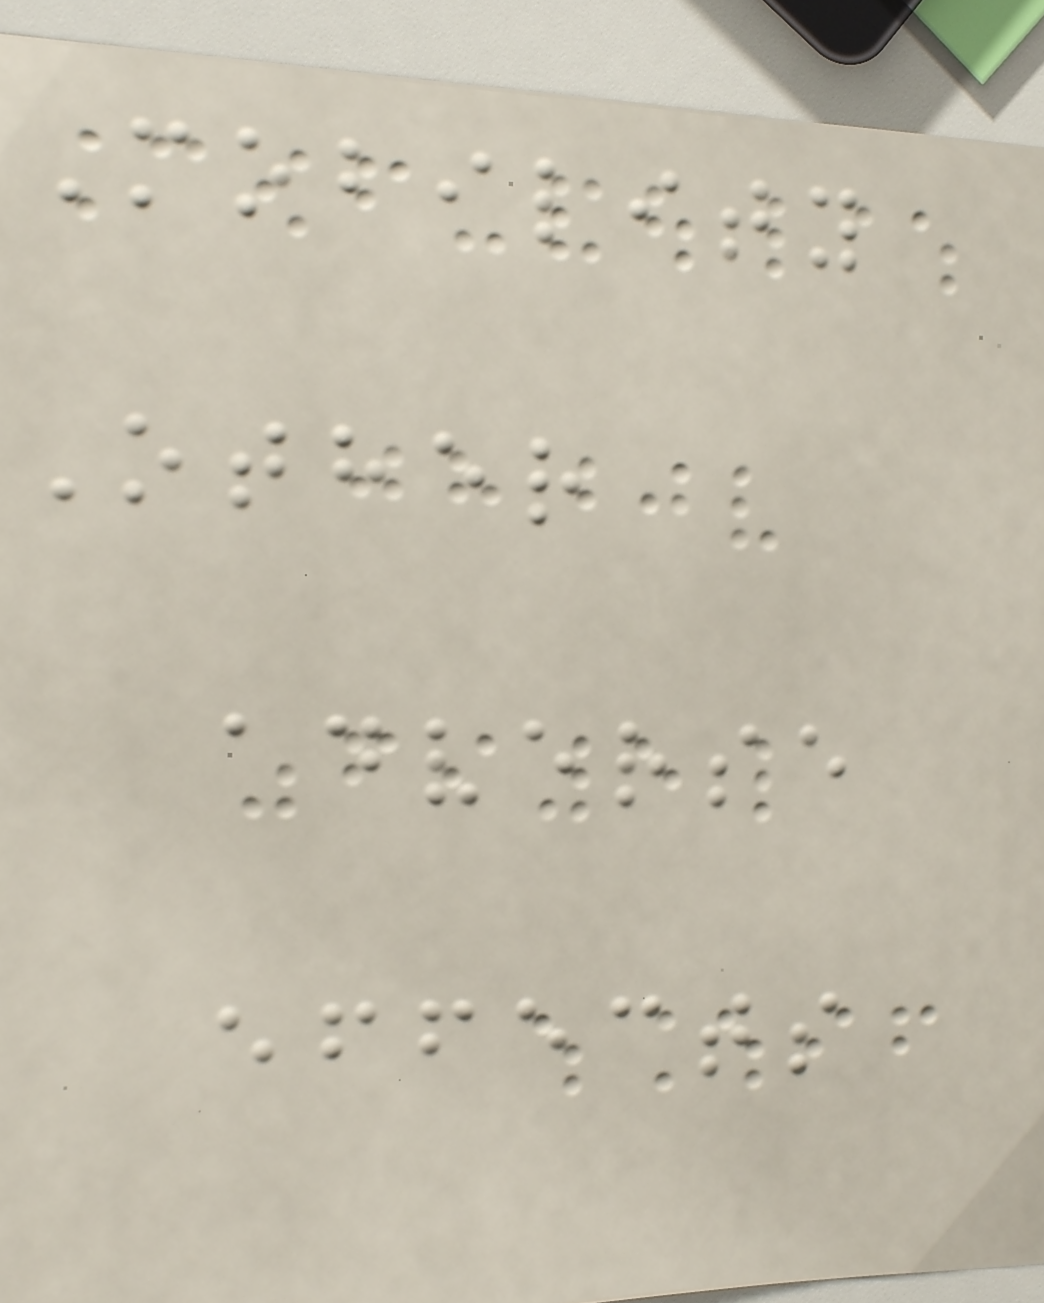Mobility
Other
adverse
effects
